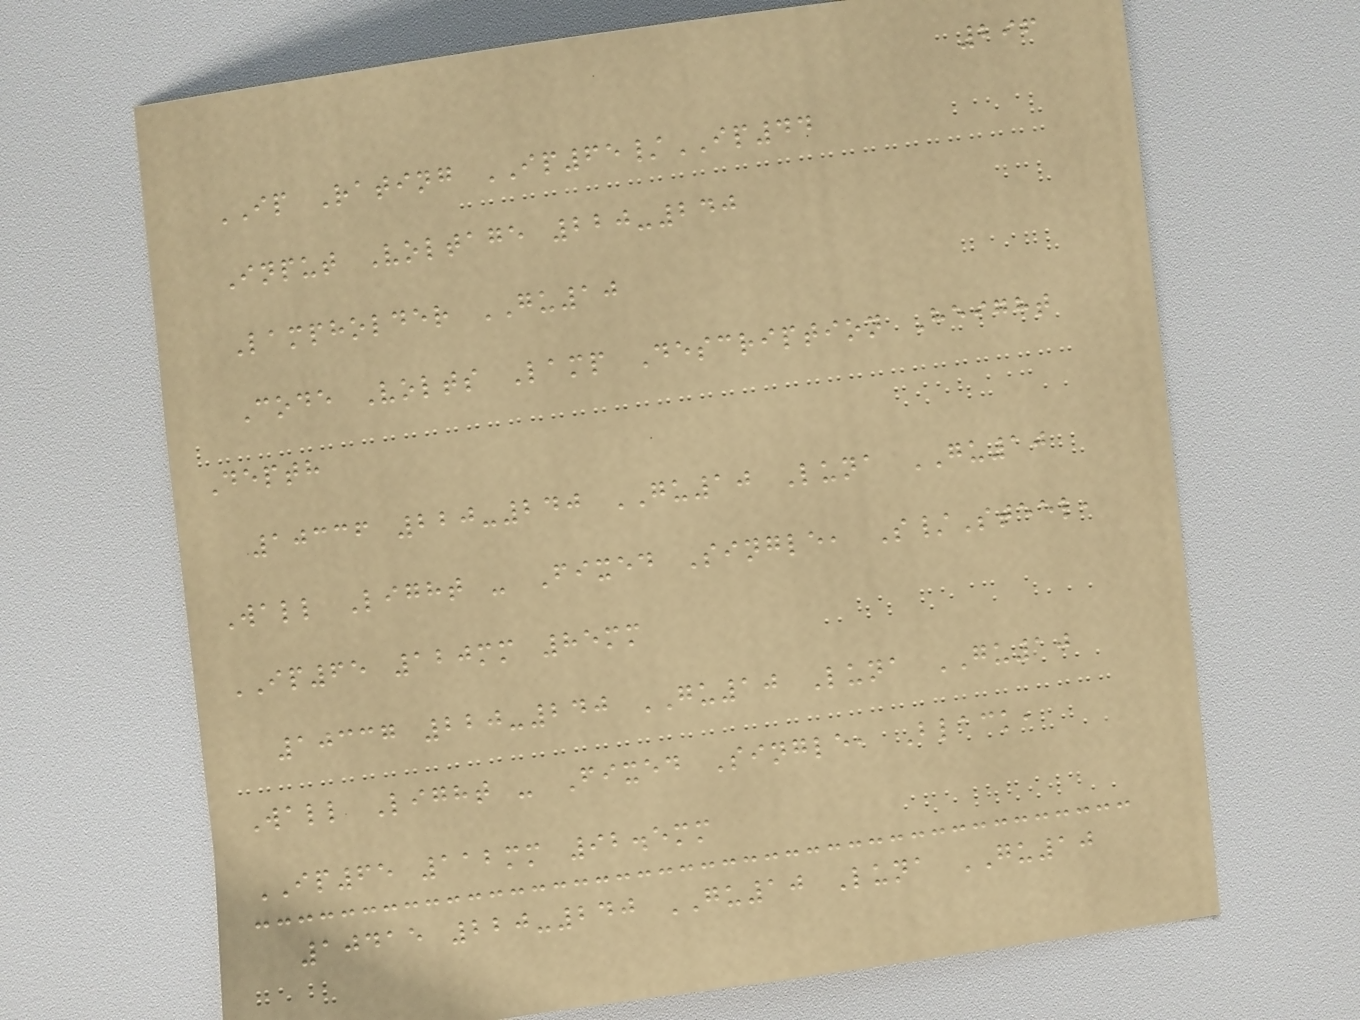296
IP Rating IP65/IP44
Input Voltage 220-240
Lampholder GU10
Code Volts Lamp Description Height
Depth
10336 220-240 GU10 Luna GU10
Wall Light - Fixed Single, S/Steel,
IP65 120mm 85mm
10337 220-240 GU10 Luna GU10
Wall Light - Fixed Single, Black,
IP65 112mm 92.5mm
10415 220-240 GU10 Luna GU10
